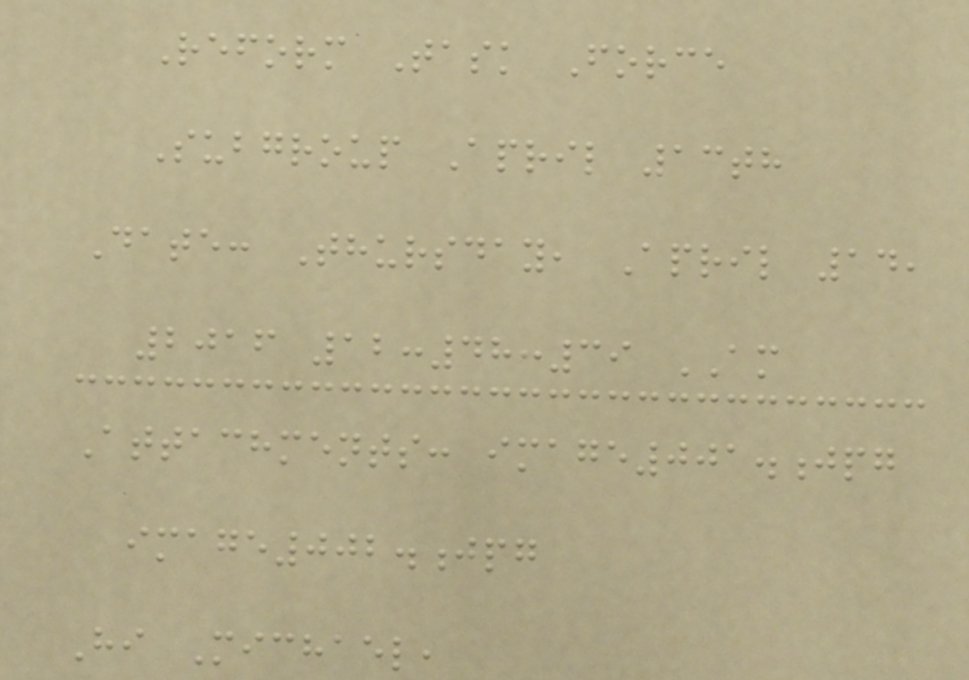Reform Task Force
Subgroup April 13th
Date: Thursday, April 14,
2016 12:48:39 AM
Attachments: image001.jpg
image002.jpg
Hi Michael,
